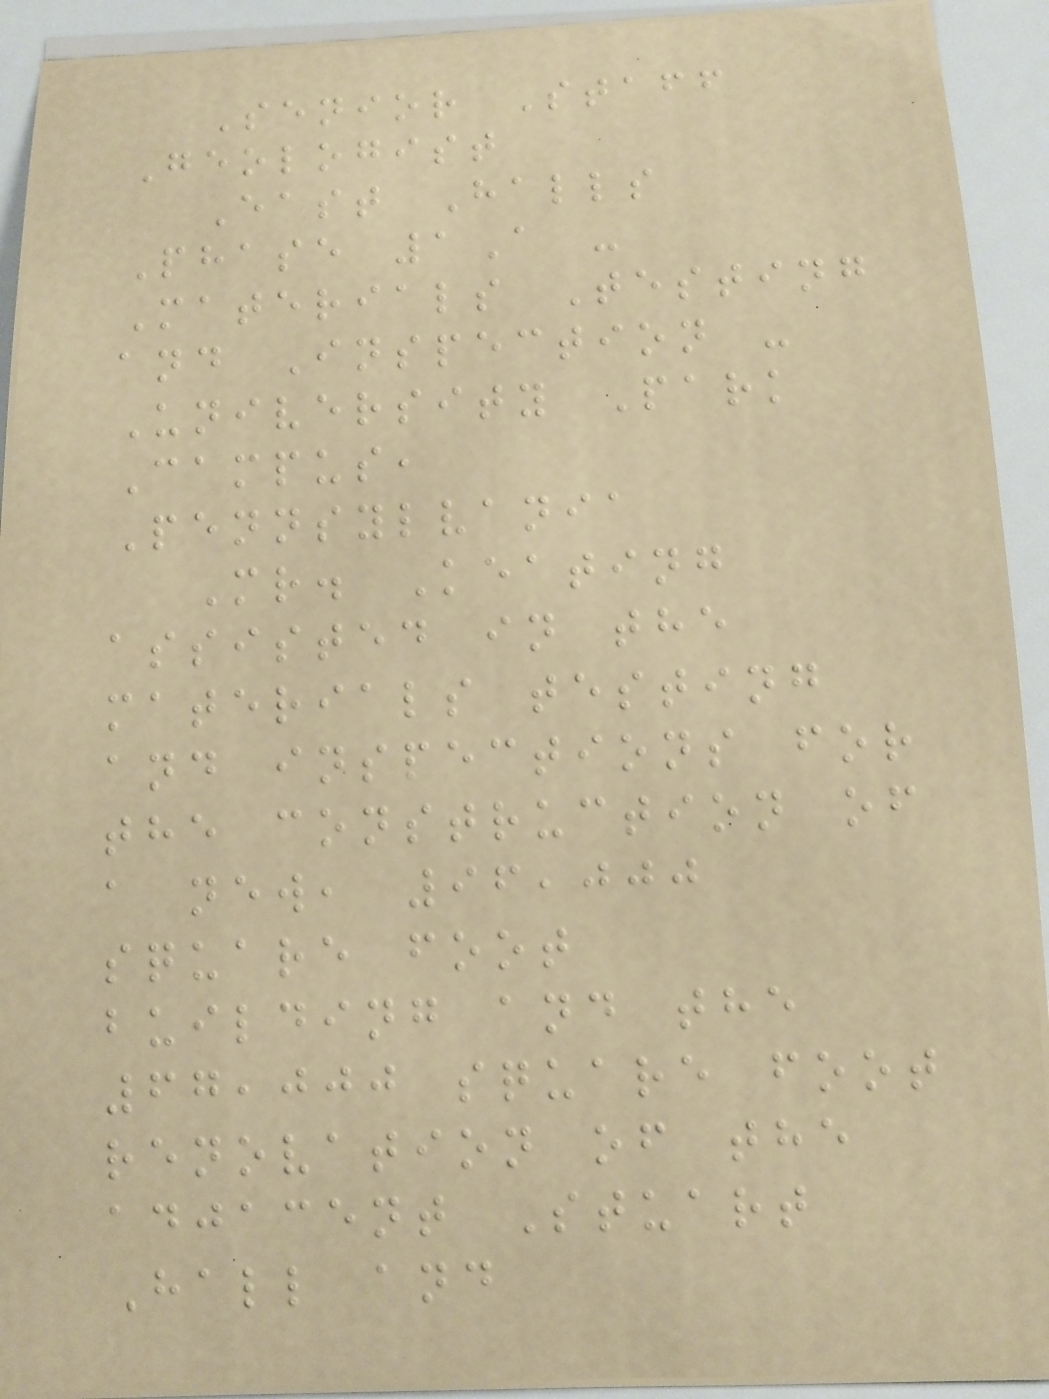Senior Staff
Geologist
East Halls
Phase 1A -
Materials Testing
and Inspection -
University Park
Campus,
Pennsylvania
Mr. Keating
assisted in the
materials testing
and inspections for
the construction of
a new, 96,000
square foot
building and the
67,000 square foot
renovation of the
adjacent Stuart
Hall and
